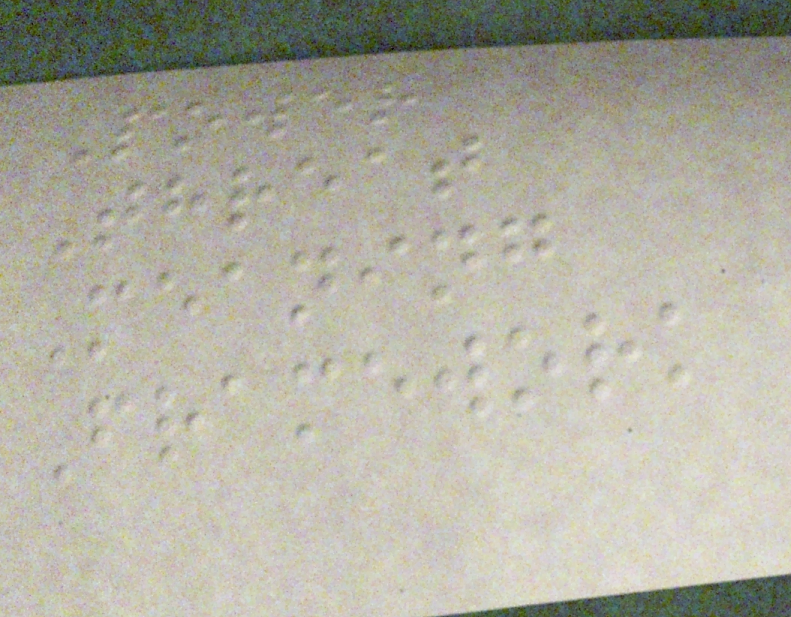Power
Threat
Meaning
Framework
